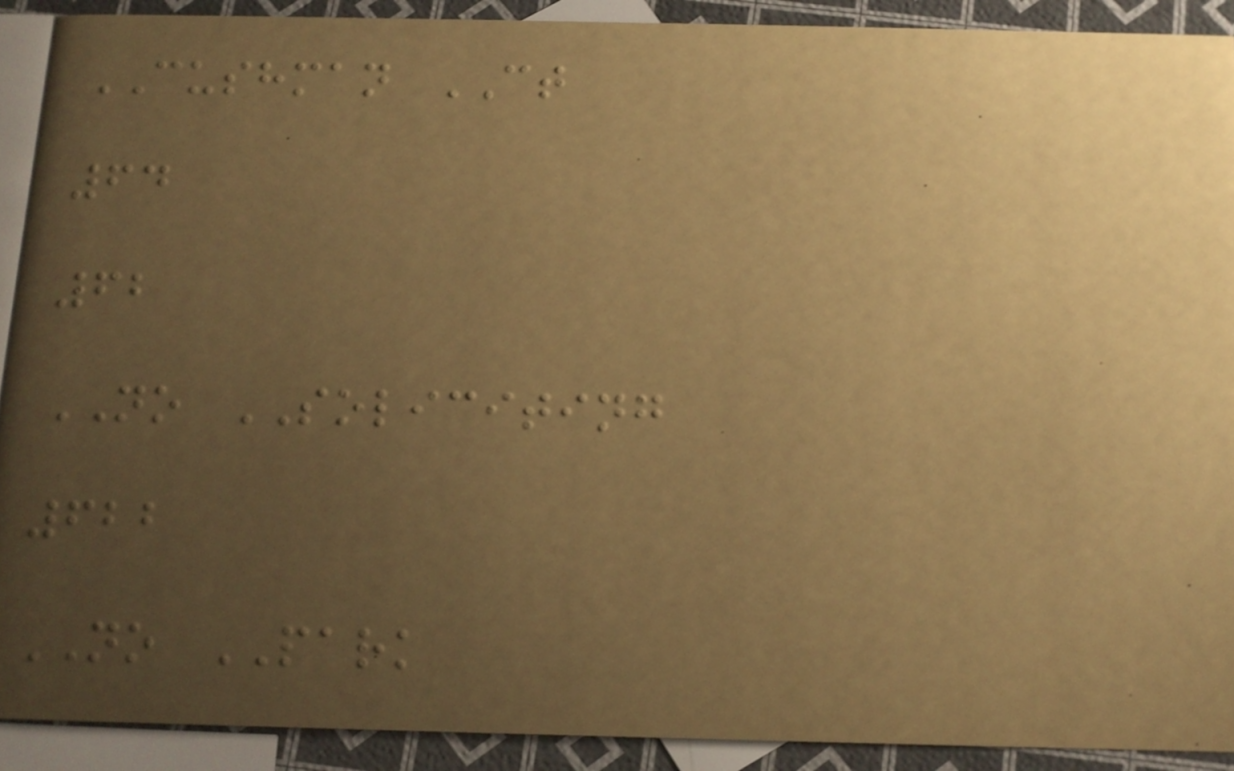CUSHMAN CT
64
62
NO SOLICITING
622
NO PARK
